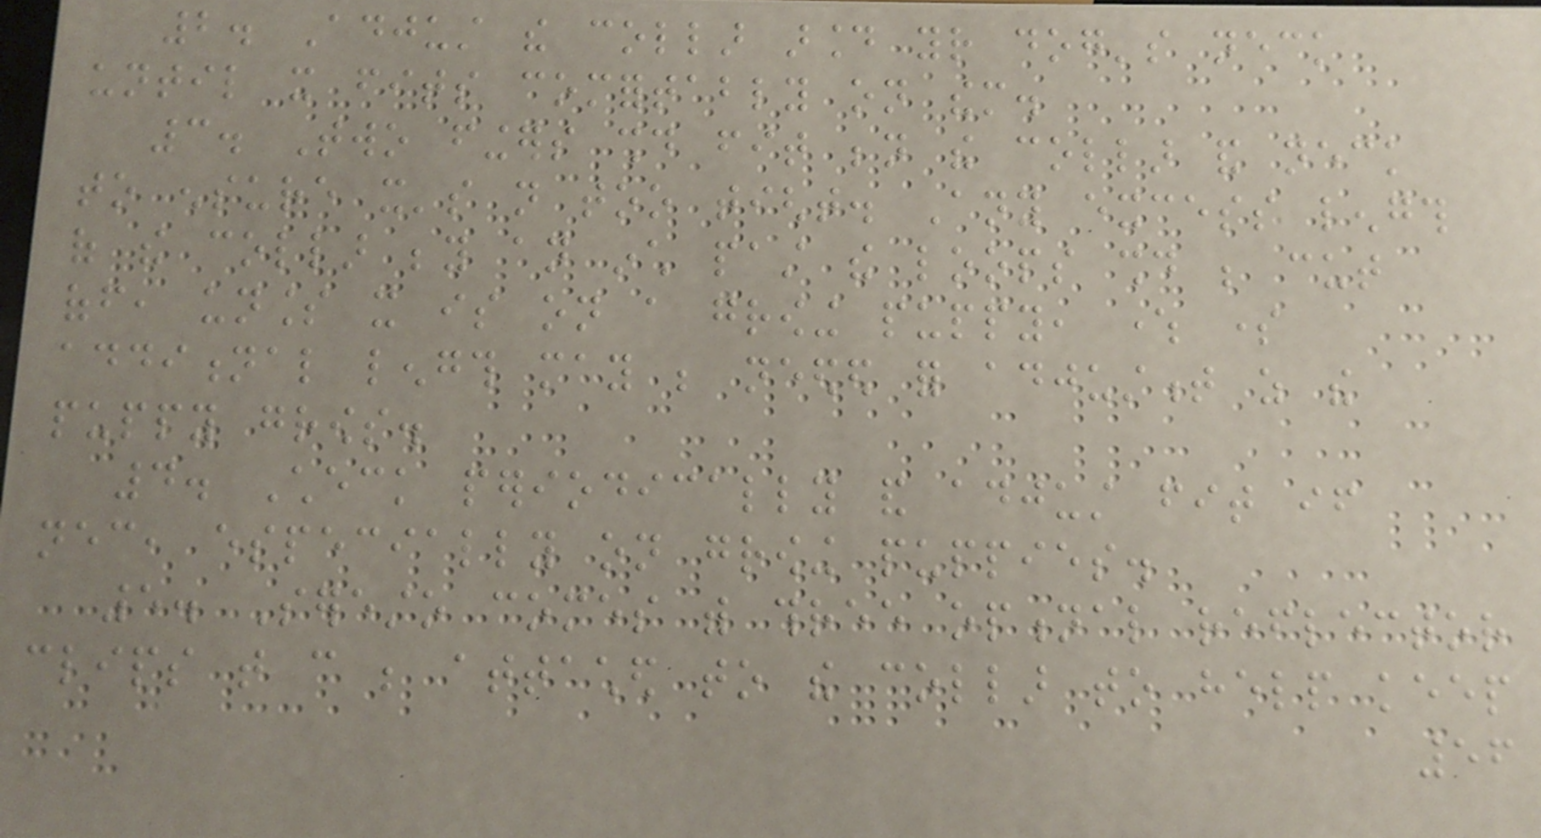2. Adjust the collar around your dog's neck
until it fits comfortably on them.
3. Two fingers should fit beneath the collar and neck
to ensure it's not too tight. Any excess length
of the collar beyond an inch past the loops should be cut
off, unless it is on a growing puppy, where some
additional length may be needed for adjustment as the
puppy grows.
4. Check periodically and adjust fit if
necessary, especially on growing puppies.
5. Seresto comes with three optional reflector
clips that can be attached to the collar to help keep
56
